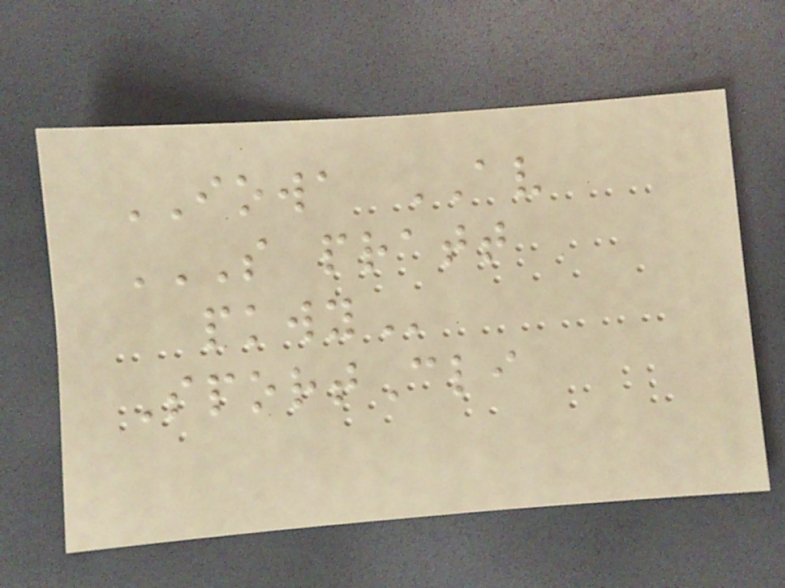IOWA AV
S PRATT
PKWY
SportCli
